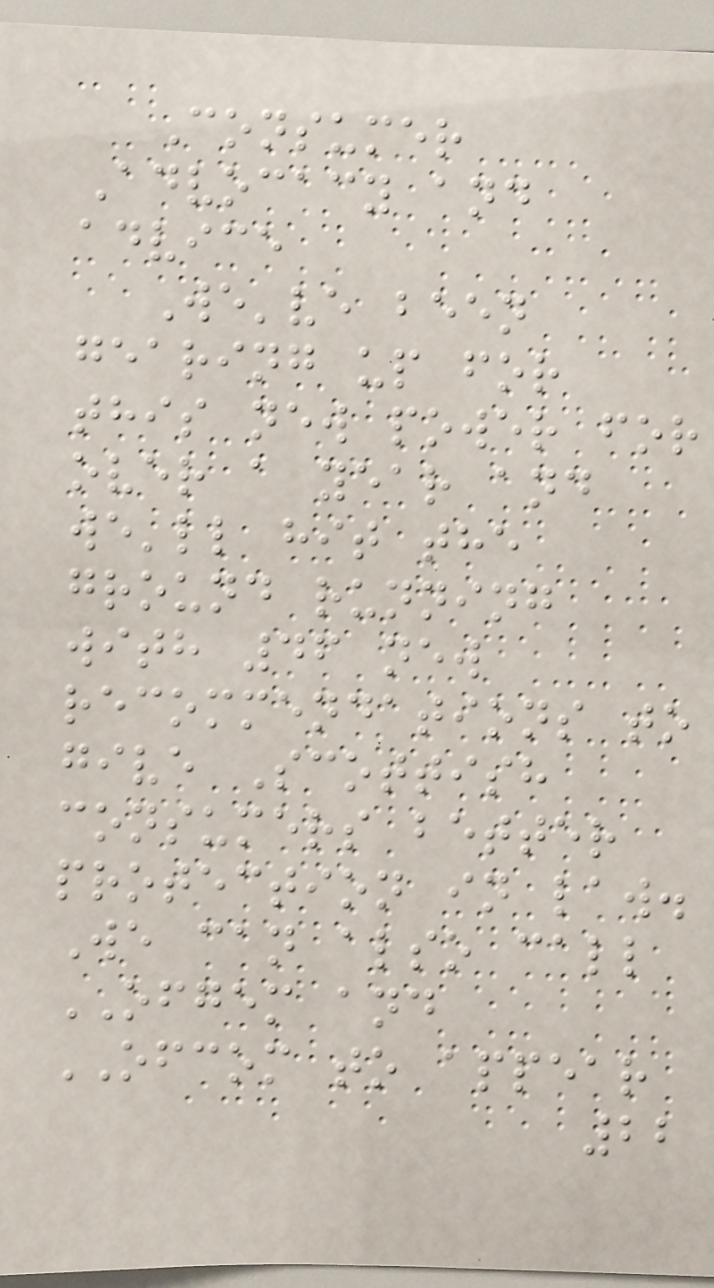Consumer
Advocacy and
advice
We've been
gearing up for
this new power for
over a year and
we'll hit the
ground running
with 46 new
recommendations to
give Scottish
consumers better
protection in law.
We can also call
OFGEM and
OFCOM to appear
22
